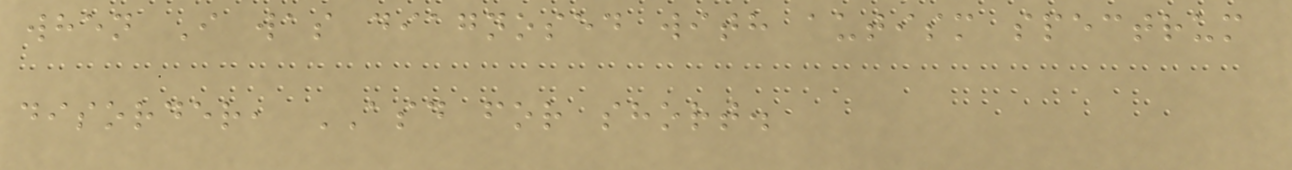when I was diagnosed with autism spectrum
disorder, ASD for short.
